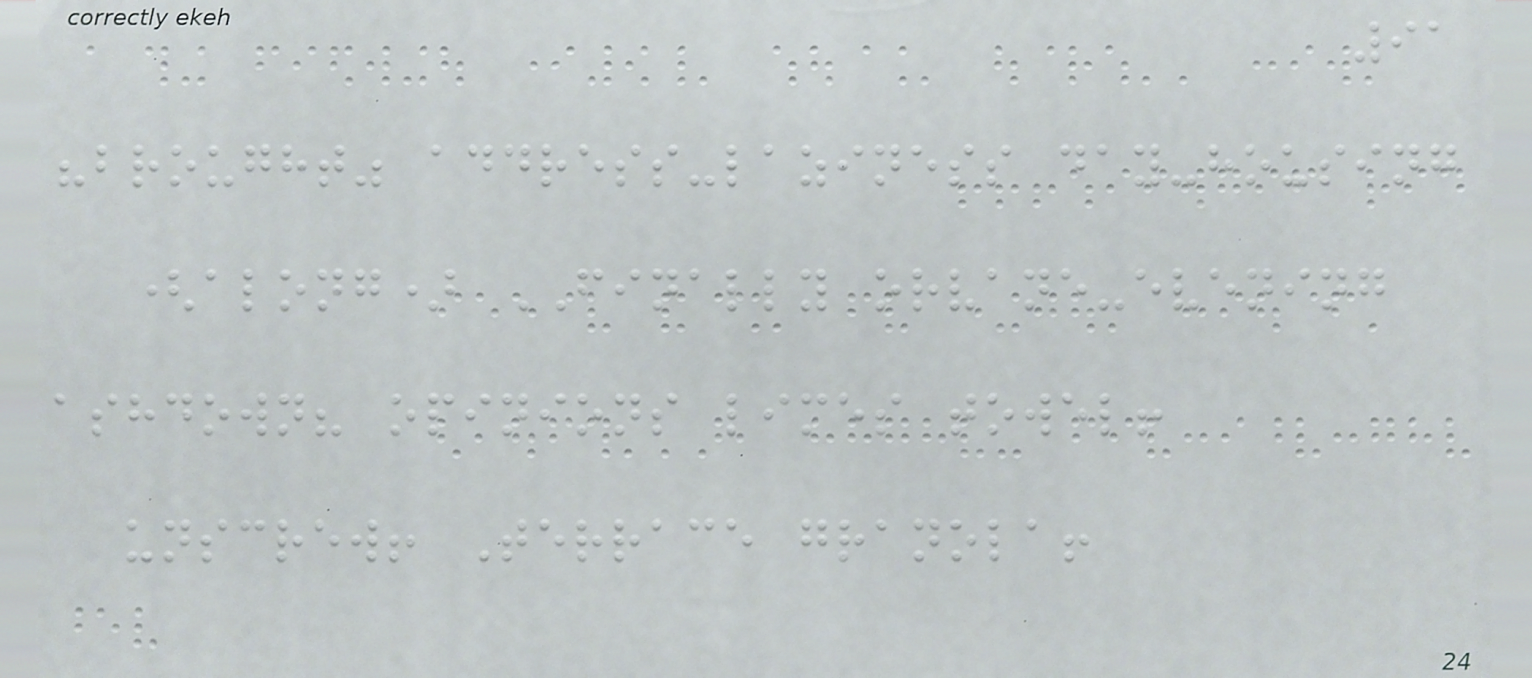91
"brought" address-laziness day-housing
(along) FINALLY orvane-evening
ashdown? opinions limes towel!
unscrew! Terrace granola!
